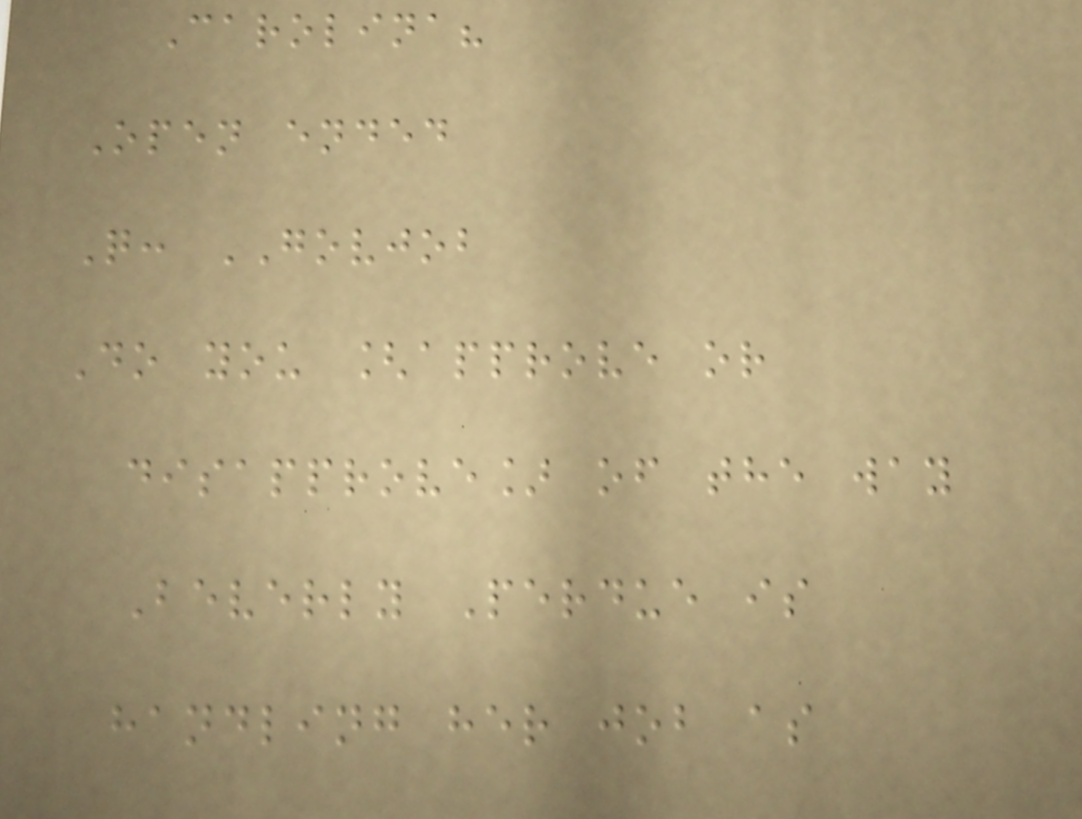Carolina?
Open ended
Q: GOVJOB
Do you [approve or
disapprove] of the way
Beverly Perdue is
handling her job as
